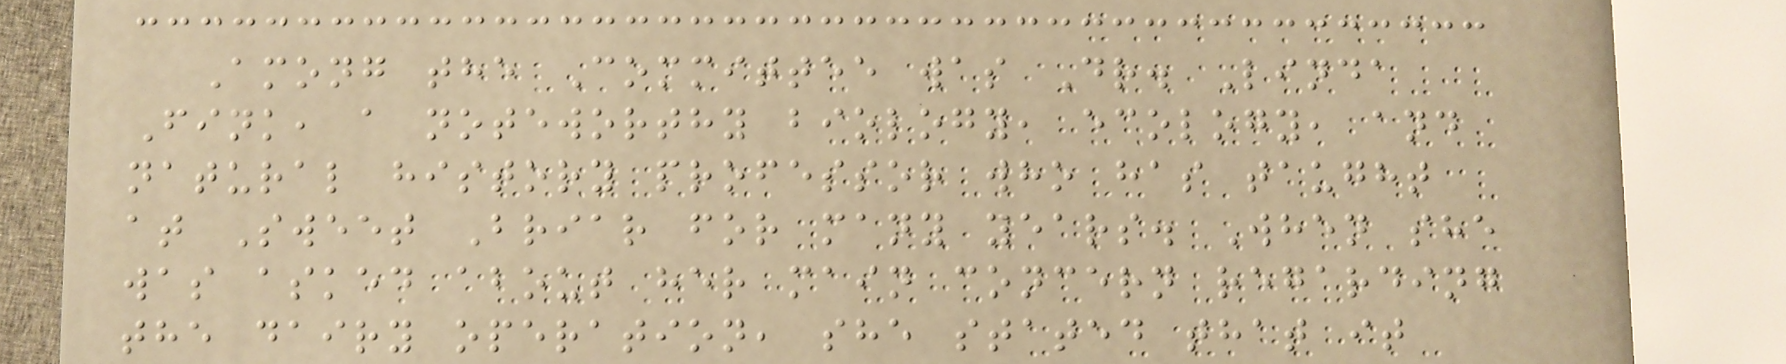Among the Committee was Dr. Linda
Fink, a noteworthy biology, ecology, and
natural history professor who has taught
at Sweet Briar for many years. When she
was asked about her main concern regarding
the dairy operation, she stated that it
